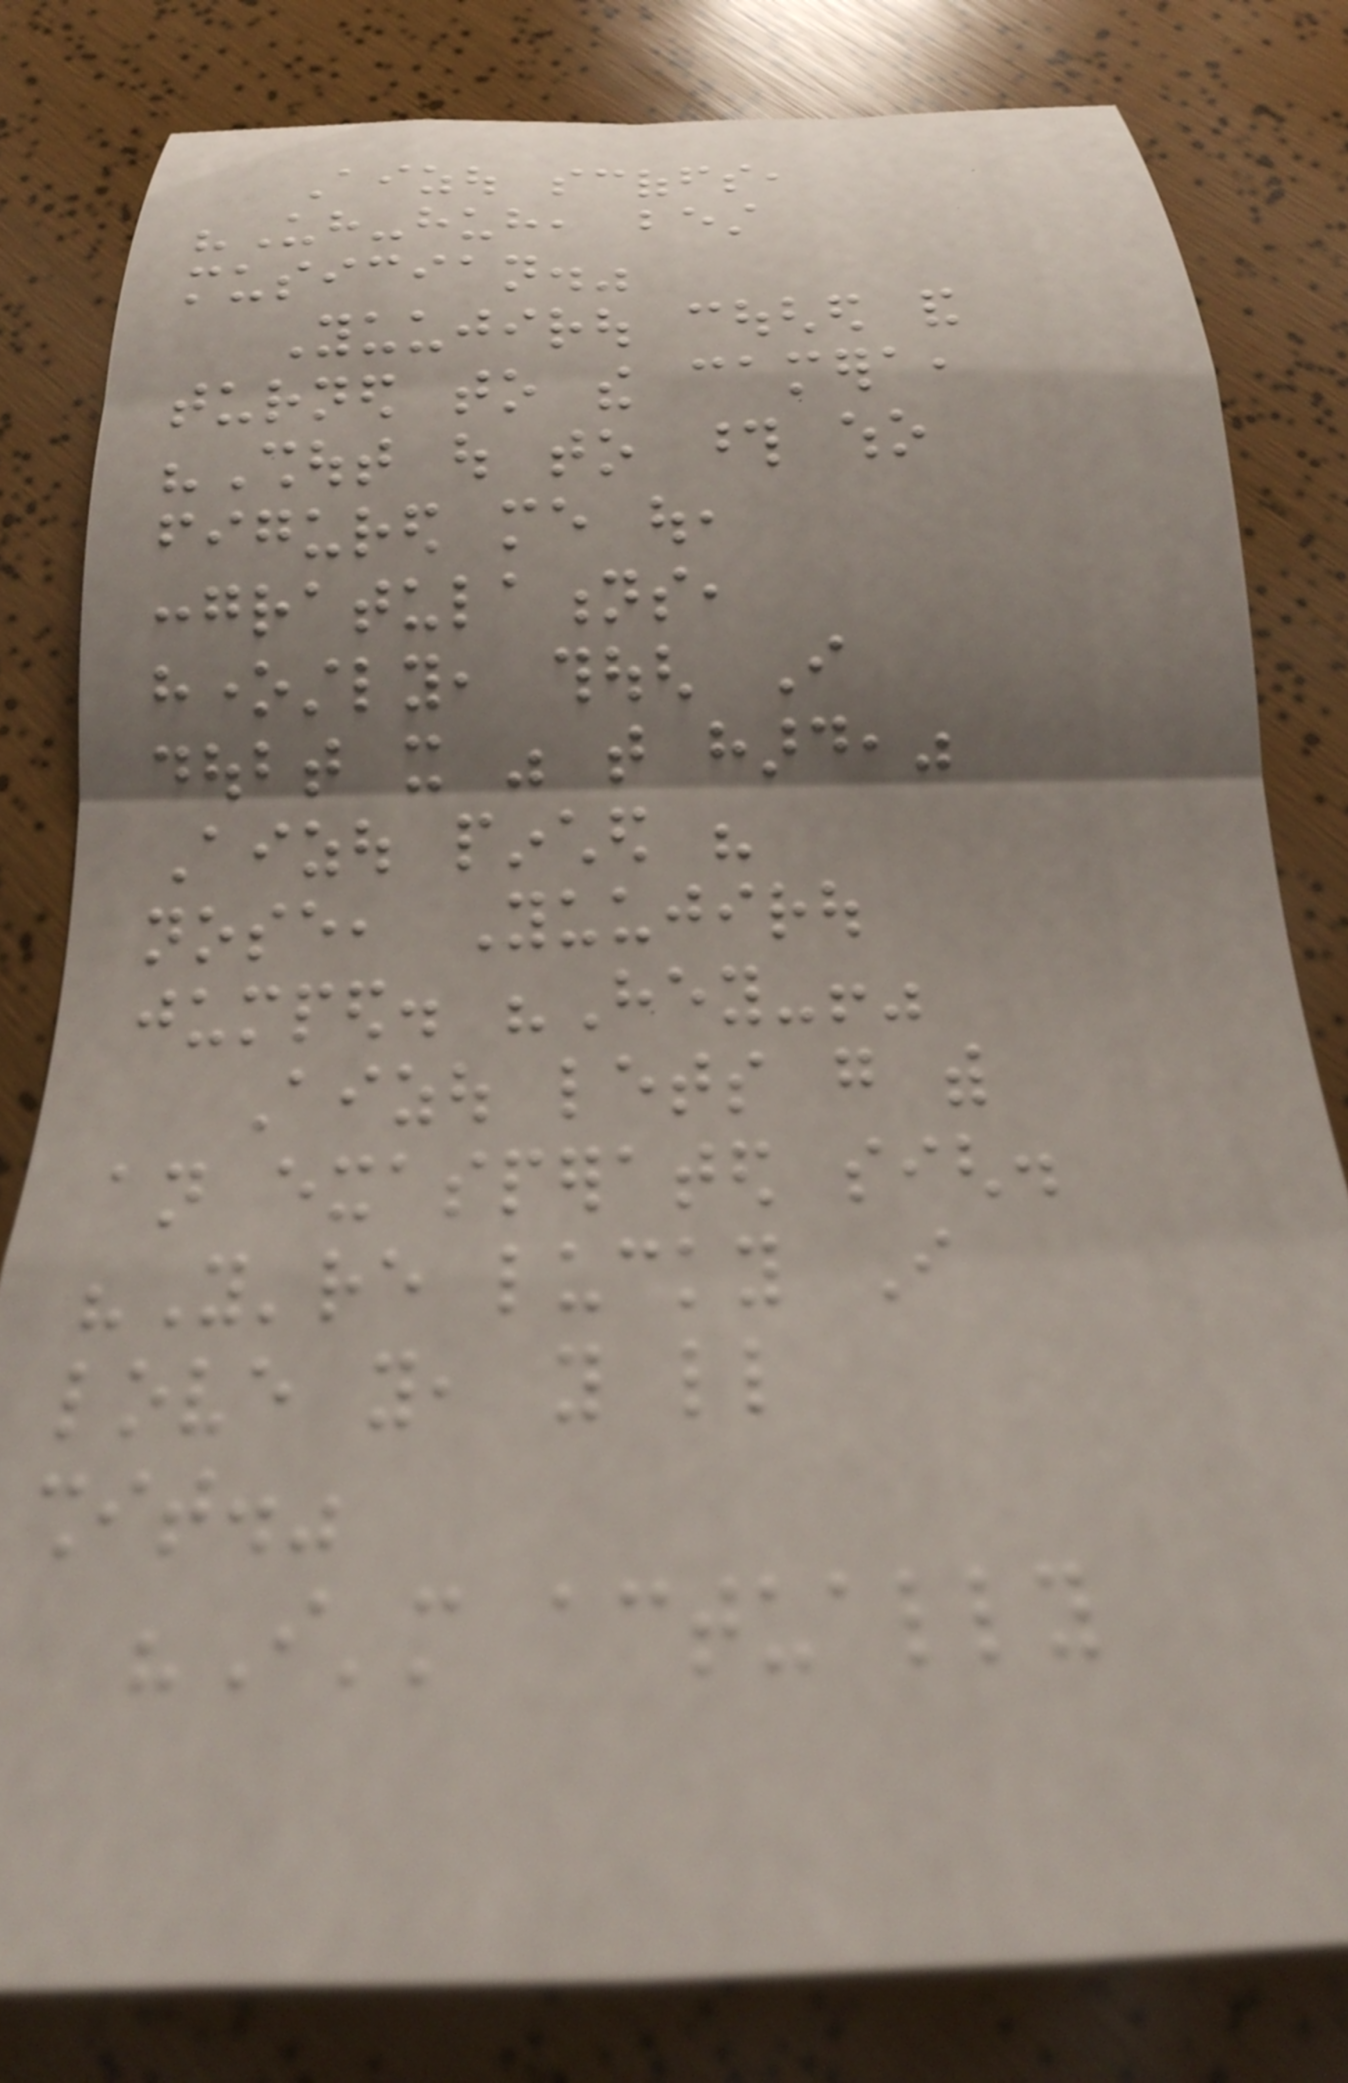Aizou scoffs,
"Uh-huh, best
musician."
Yuujirou coughed and
turned to the camera,
"Shout out to those who
figured me out,
congratulations,
honestly, though I
doubt it was that hard,"
Aizou pinched his
nose, Yuujirou
jumped. "Hey-!"
Aizou lets go with
an exasperated sigh.
"You're lucky I
love you, you little
shit."
"I'm actually
